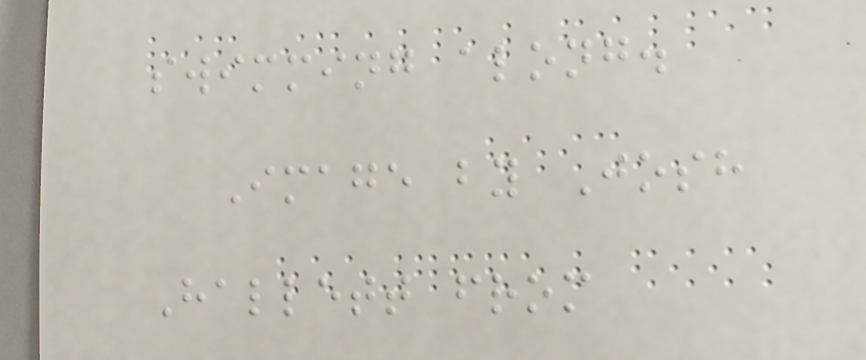swimming along.
Image by Josh
Hallett from
